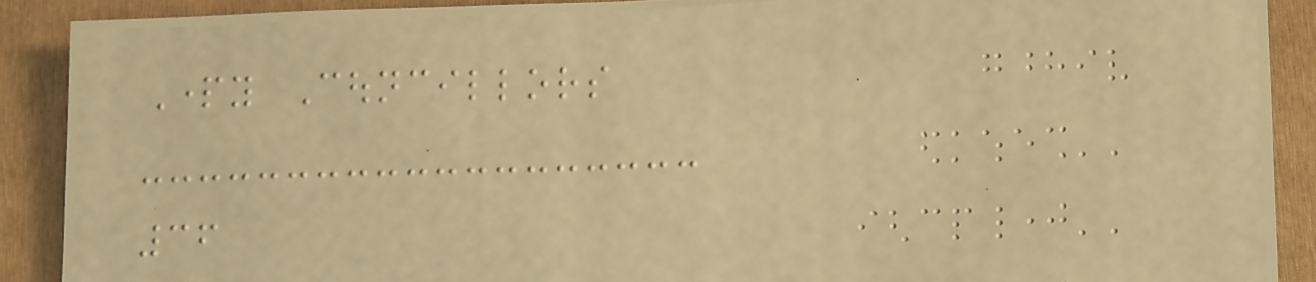Party Councillors
36
